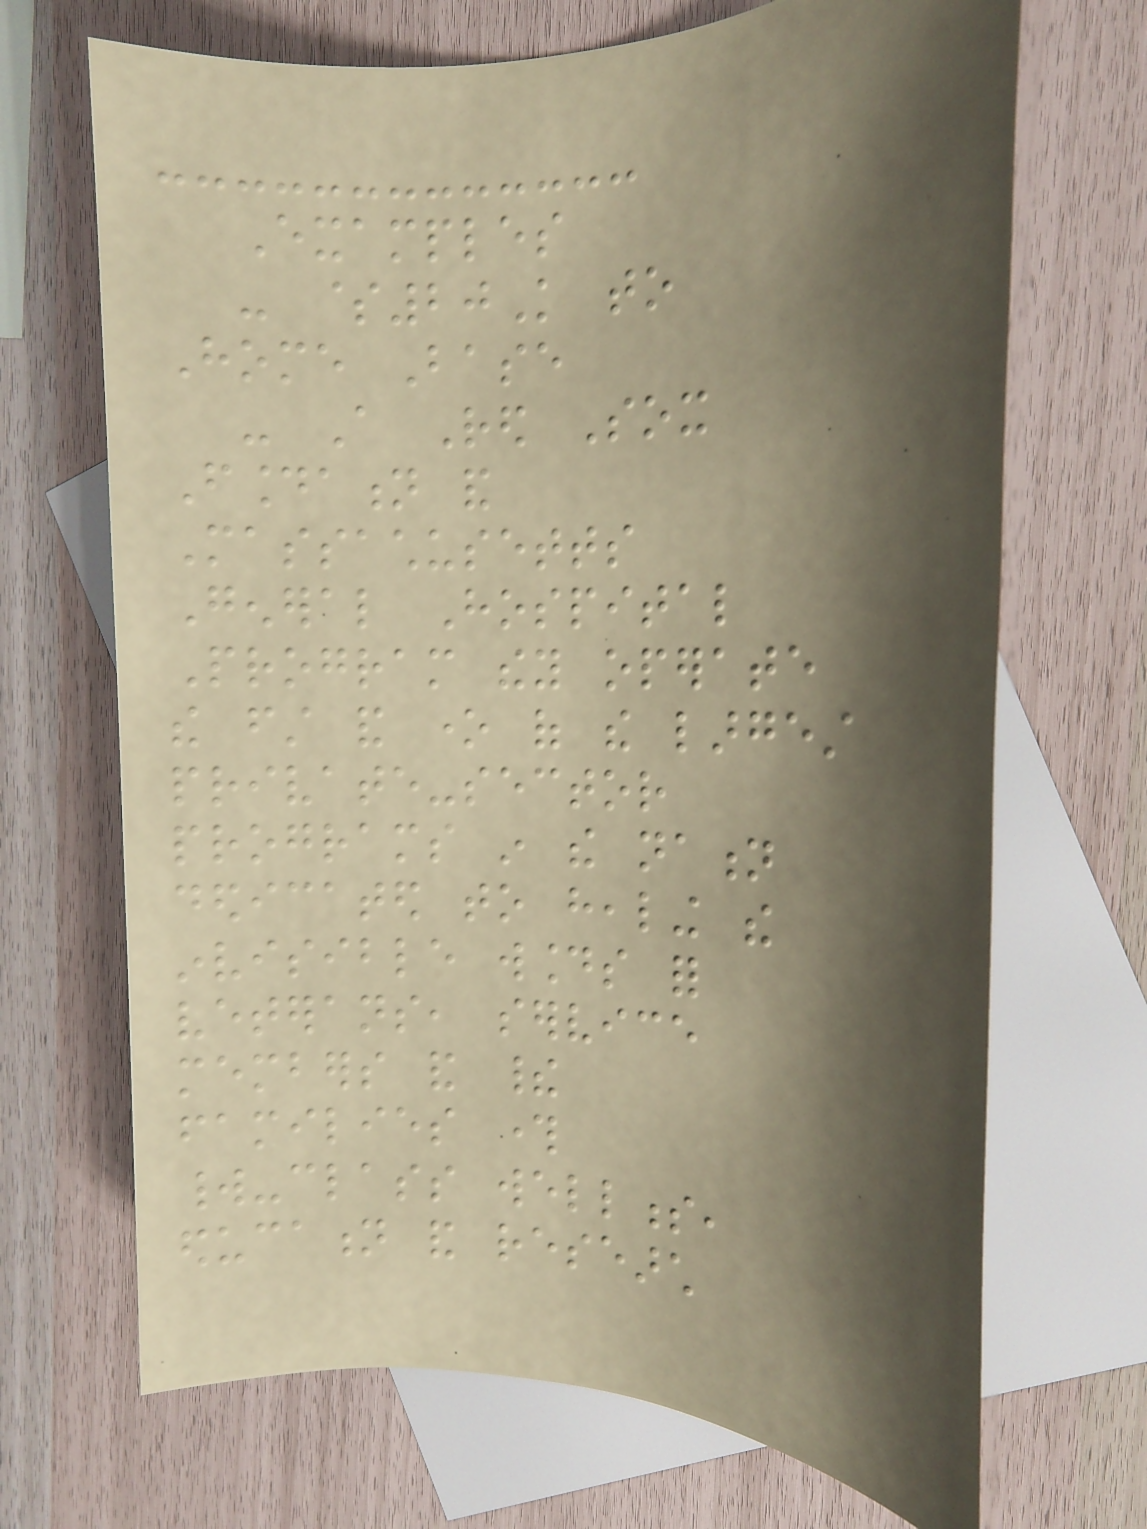Examples
- $20K to
Home Base
- A Red Sox
Foundation and
Massachusetts
General Hospital
Program they operate
the first and one of the largest
private-sector
programs in the nation
dedicated to healing the
invisible wounds for
veterans, service
members and their
families through
world-class wellness,
education and research
